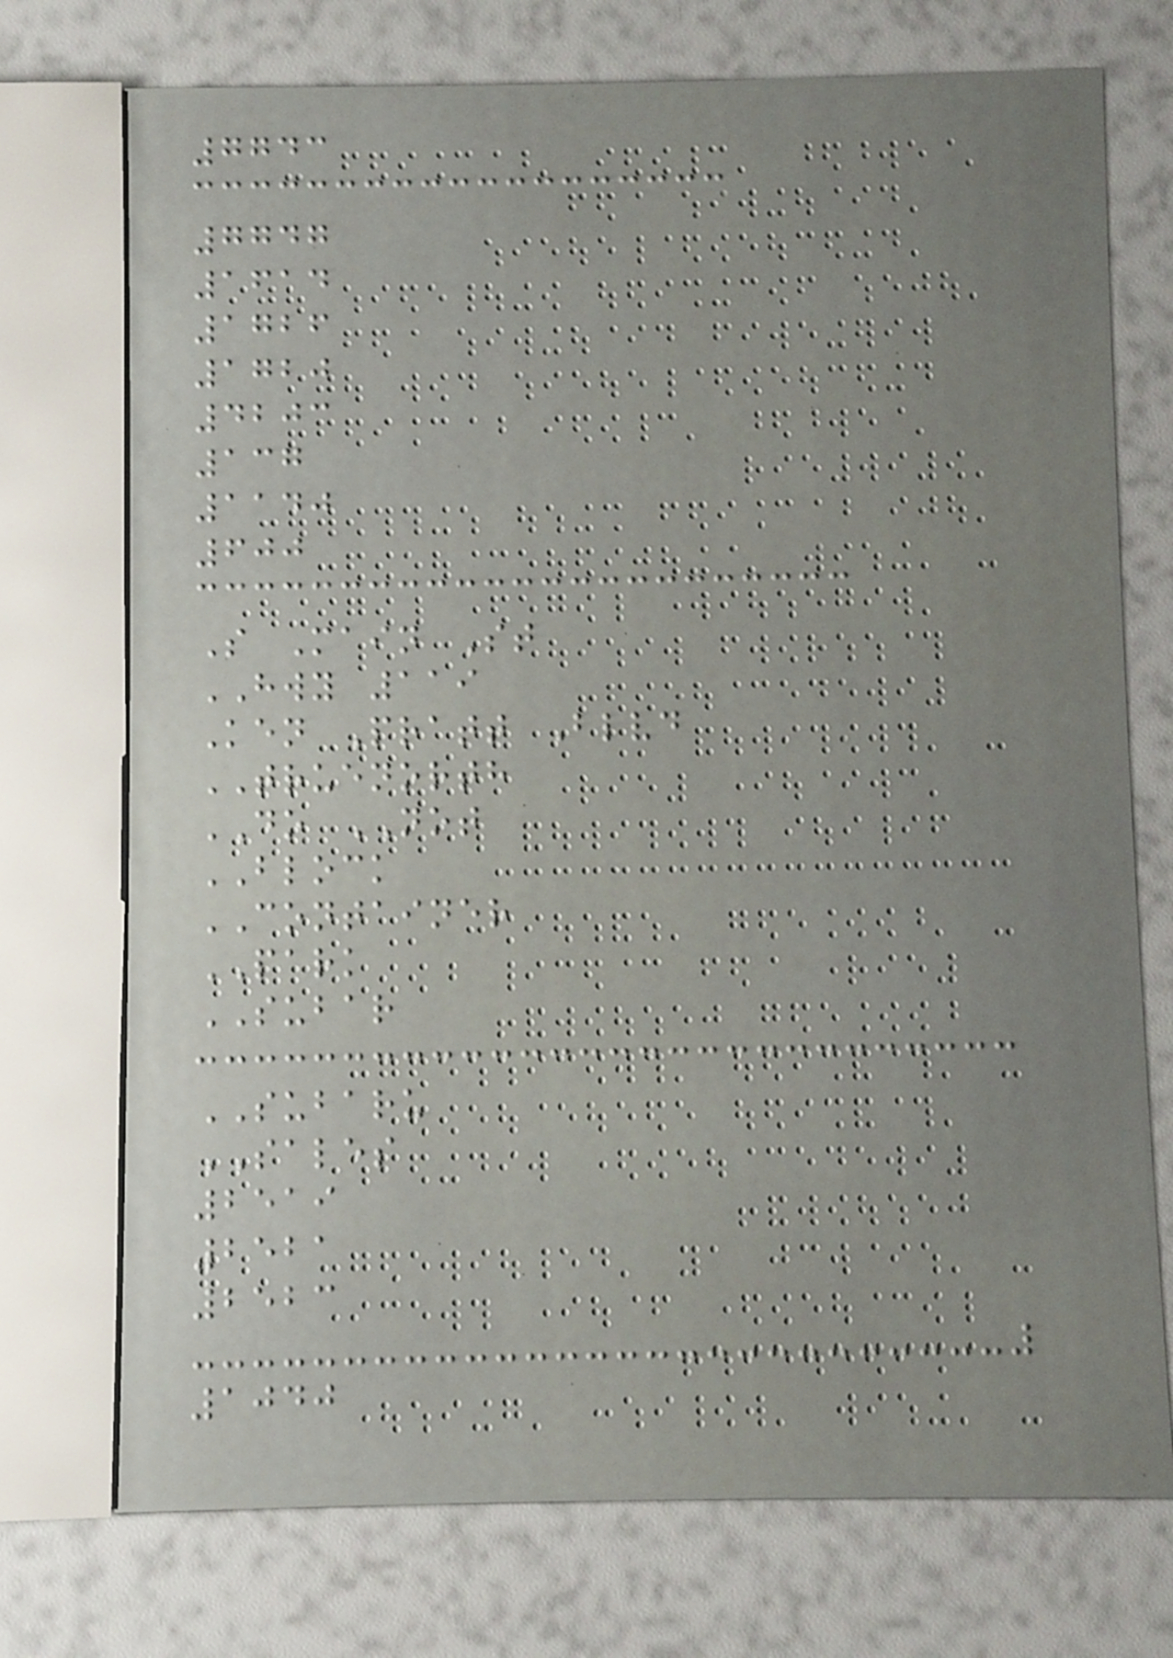7743
7747
1614
1726
1720
4203
137
1140
600
S Main St
HWY 119
Ken Pratt Blvd
TRUENORTH
DO NOT
BLOCK
CONTAINER
PARK
SUBAR
SUBARU
SALES
2519
2521
2523
1040
